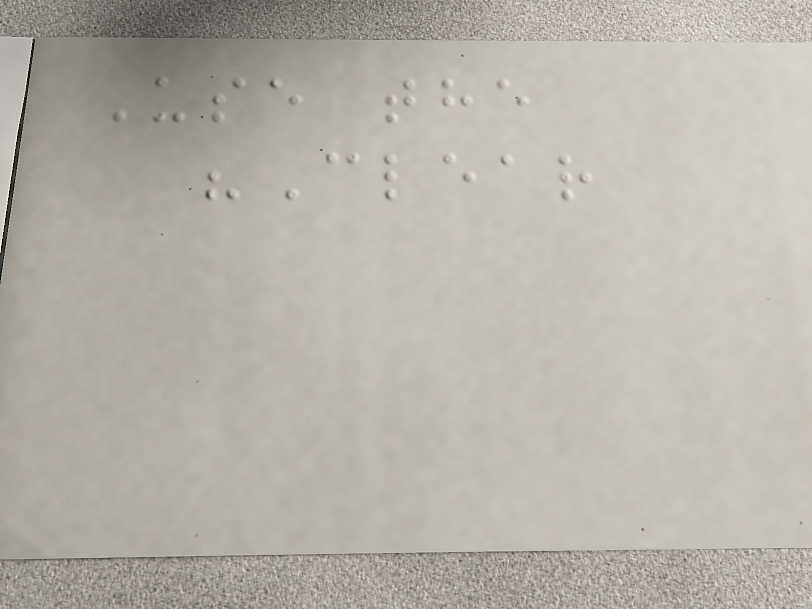Use the
"Clear
